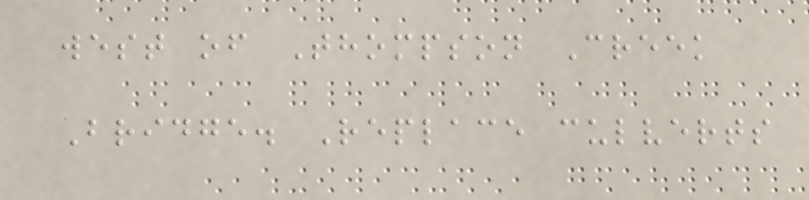west of Thompson Creek
Bridge. Replace culverts
